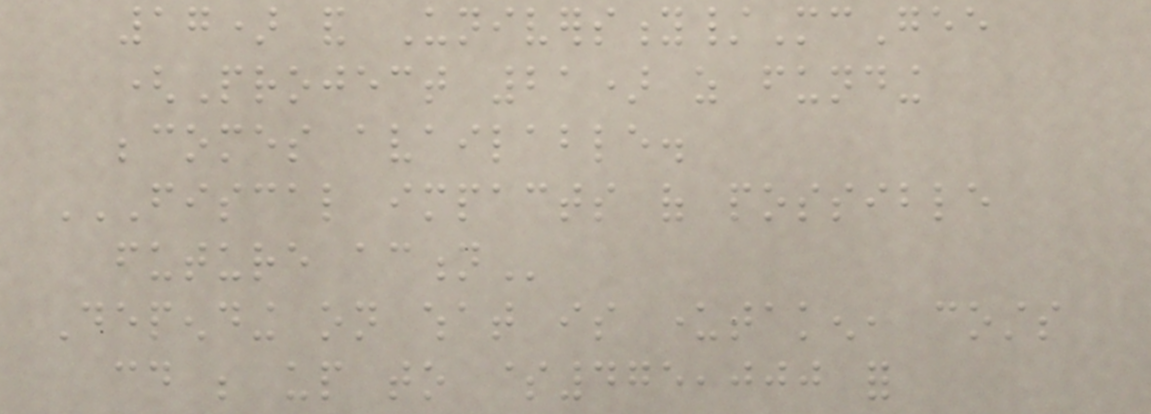17) and University/McGee
(Project 21) as funding
becomes available.
FISCAL IMPACTS OF POSSIBLE
FUTURE ACTION
Depending on what is undertaken, costs
could be up to $475,000 for
